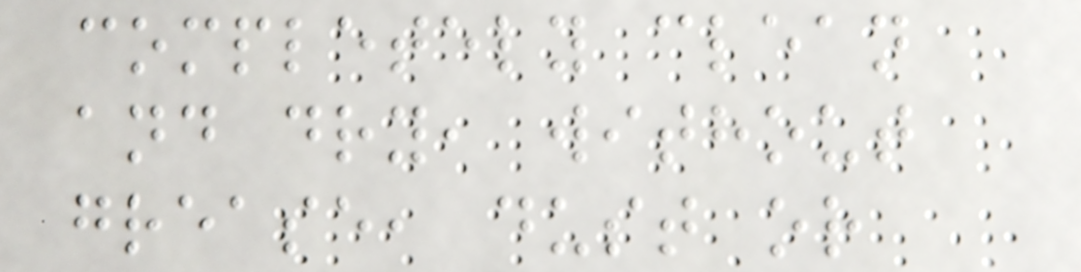completely clean
and dry, without
grease, dust or
